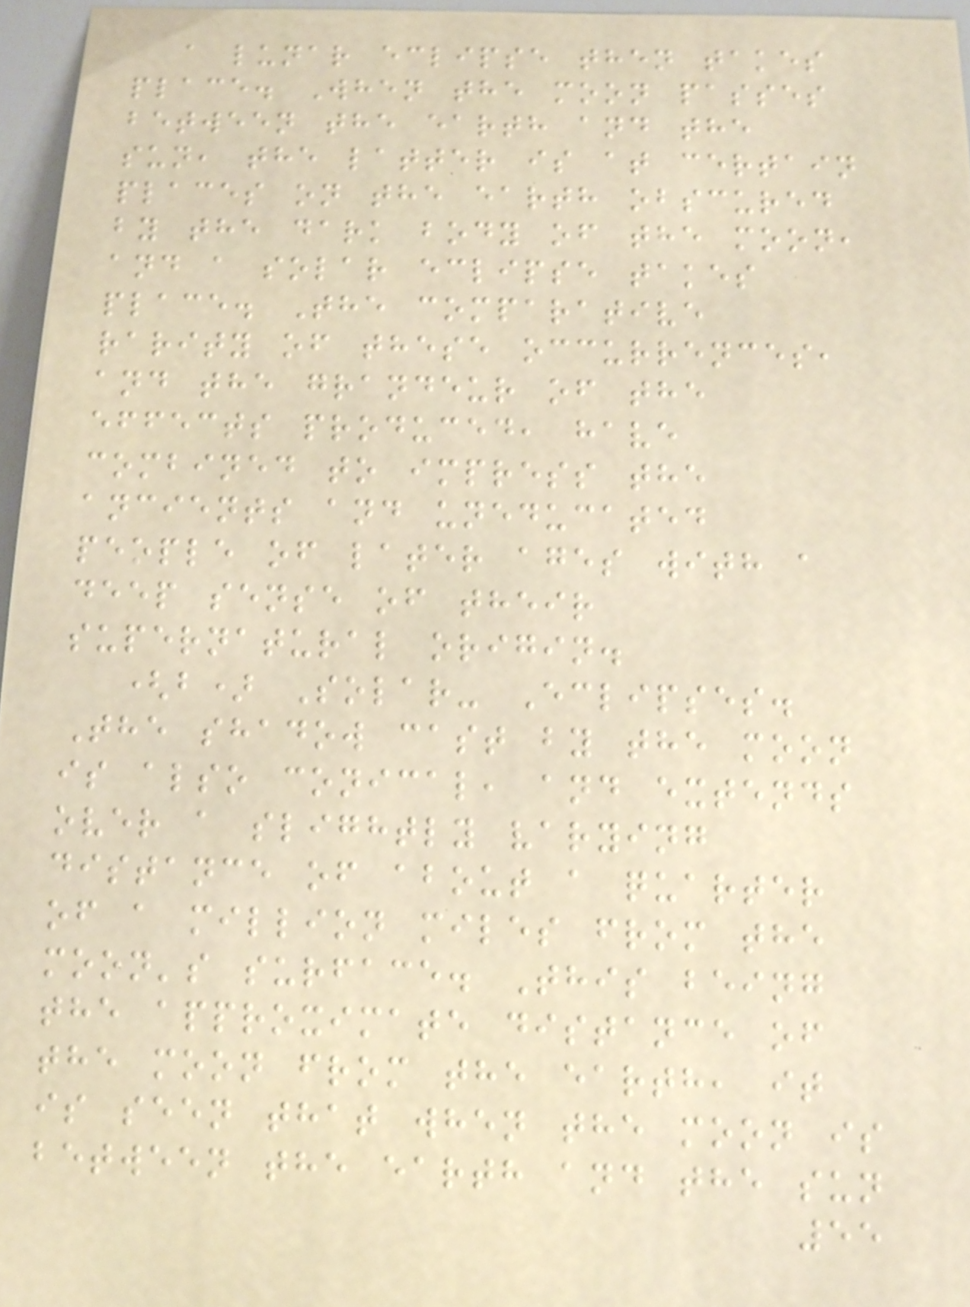a lunar eclipse then takes
place. When the moon passes
between the earth and the
sun, the latter is at certain
places on the earth obscured
by the dark body of the moon,
and a solar eclipse takes
place. The comparative
rarity of these occurrences,
and the grandeur of the
effects produced, have
combined to impress the
ancients and uneducated
people of later ages with a
deep sense of their
supernatural origin.
(b) Solar- Eclipses.
The shadow cast by the moon
is also conical, and extends
over a slightly varying
distance of about a quarter
of a million miles from the
moon's surface. This being
the approximate distance of
the moon from the earth, it
is seen that when the moon is
between the earth and the sun
55
